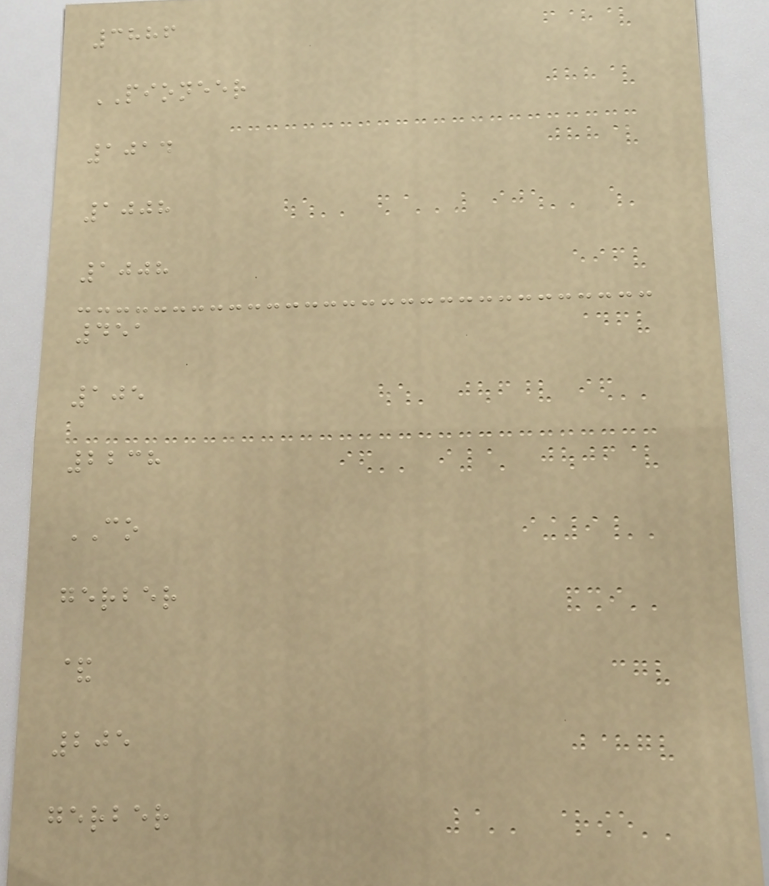3886
PIONEER
1014
1008
1008
451
105
2238
CO
gerber
&
205
gerber
